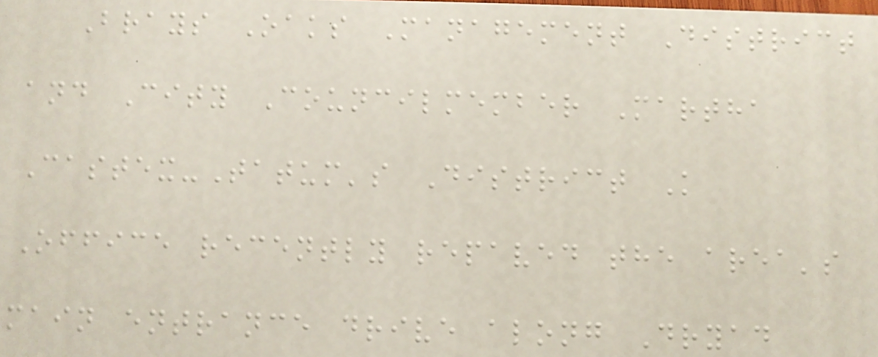Brays Oaks Management District
and City Councilmember Martha
Castex-Tatum's District K
Office recently repaved the area's
main entrance drive along Dryad
